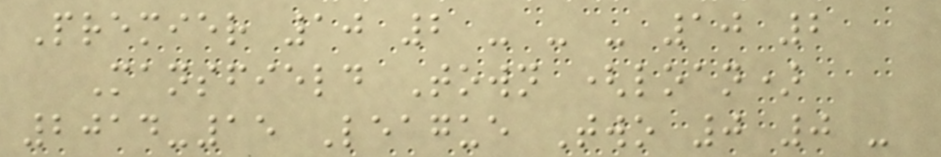Premier 10 2 - - - 10 2
Mansfield Town (loan)
2014-15 League Two 0 0 -
